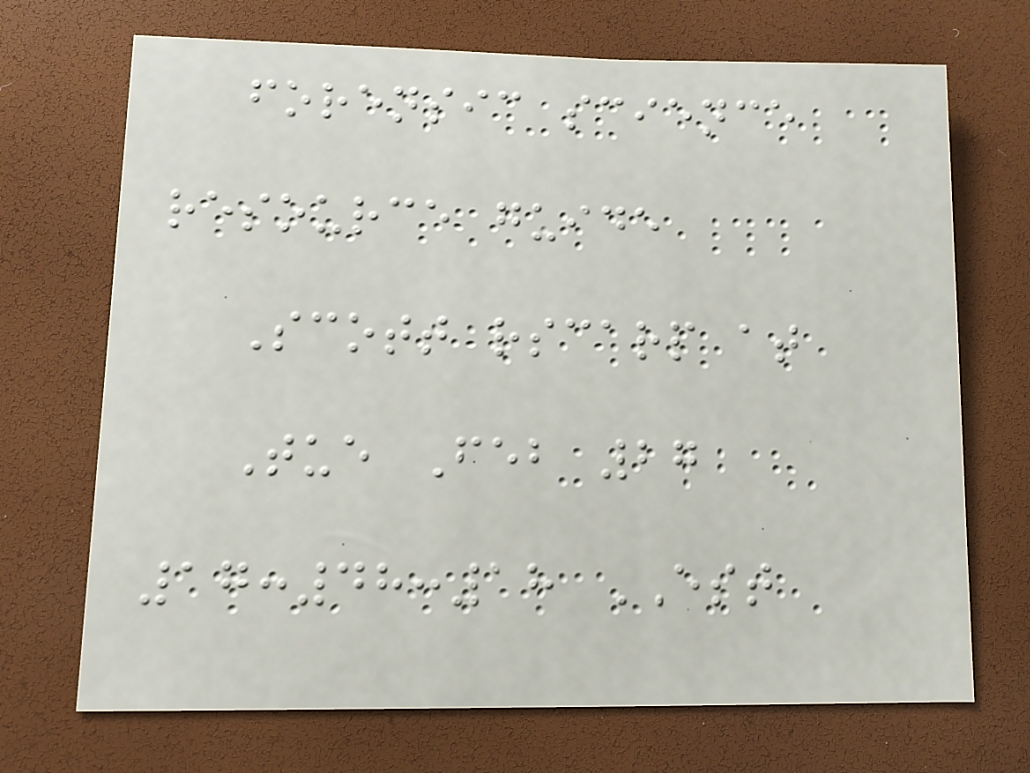forensic science
resource guide
Scott rscarp at
Tue Feb 27
17:48:18 EST
